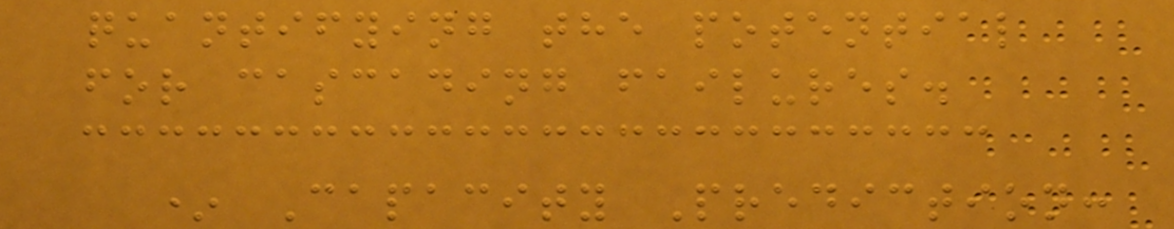quantifying the potential
for cascading failures.
* Capacity Prediction:
